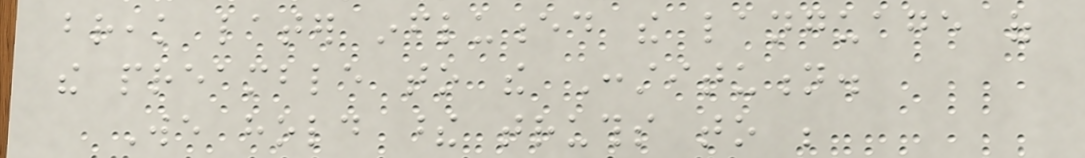break later influenced the language of
the preamble to the Constitution.
We hold these truths to be
